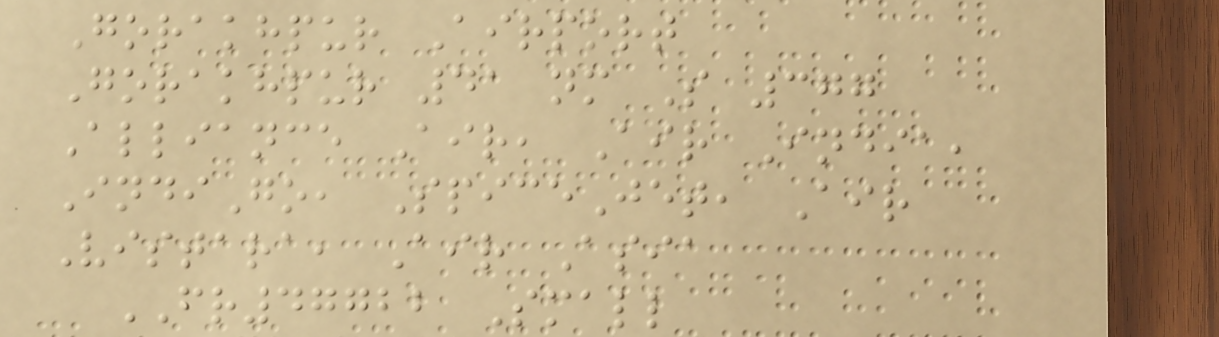Gorakhpur Airport
Gorakhpur 41 nm S 377
Alliance Air, Air India,
IndiGo, SpiceJet, Air
Vistara, Air Asia
FR47722 Small
